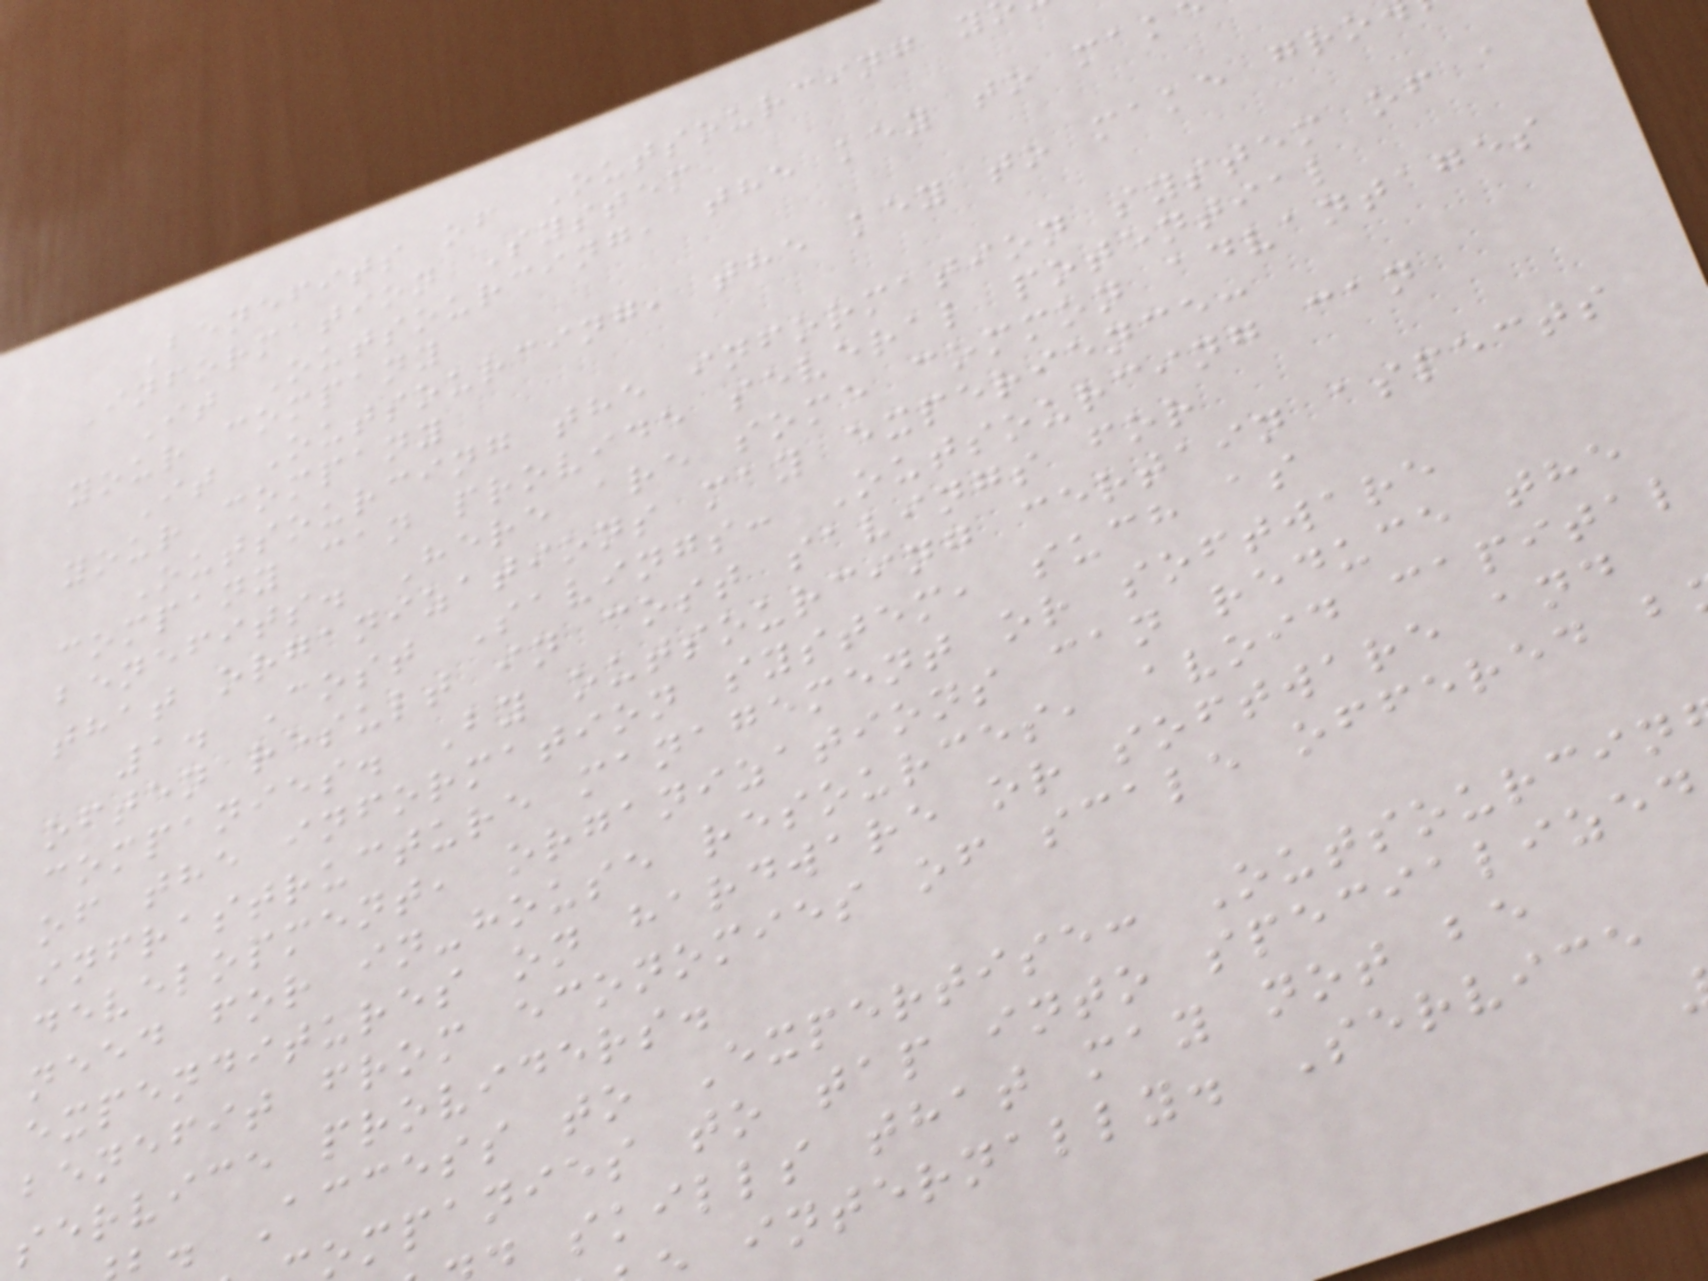Benefits of Outsourcing y
Information System
It Outsourcing, the key to mak
your company
It Outsourcing, the key to make gro
your company
Outsourcing the information system of a
company can provide several potential
benefits. Here are some common advantages
that organizations may experience:
1. Cost Savings: Outsourcing can
often result in cost savings for
companies. By outsourcing certain aspects
of the information system, such as
infrastructure management or software
development, organizations can reduce the
need for in-house resources, avoid capital
expenditures on hardware or software and
benefit from economies of scale offered b
service providers.
. Access to Expertise: Outsourcin
ompanies to tap into specialized
skills that may not be
internally. Service
